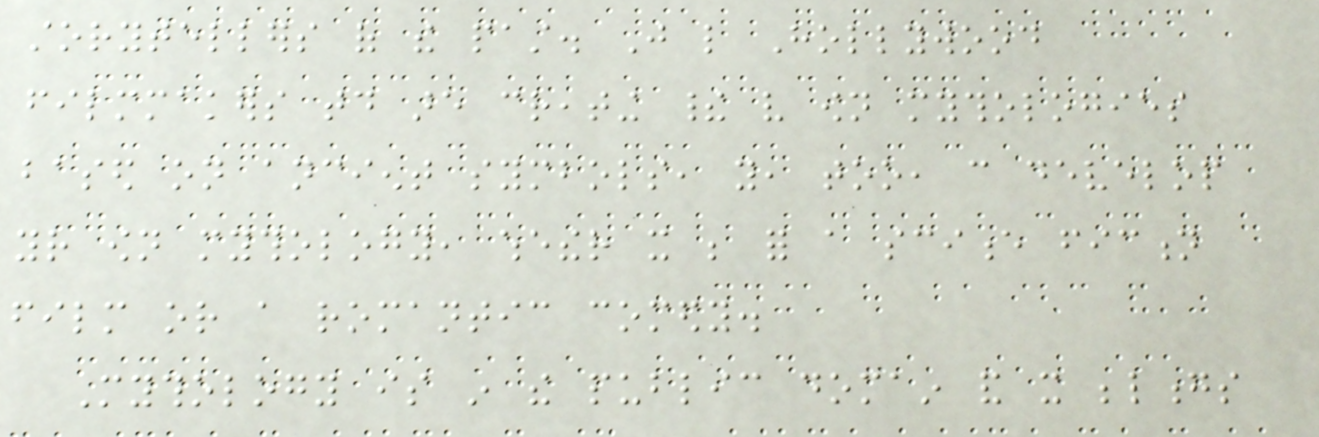storytellers of the past. Just like Hollywood
filmmakers today are creating their very own mythologies
based on ancient symbols, you, too, can develop
your own mythology, whether it be for a science fiction
film or a romantic comedy.
Mythology is in the public domain and it belongs
